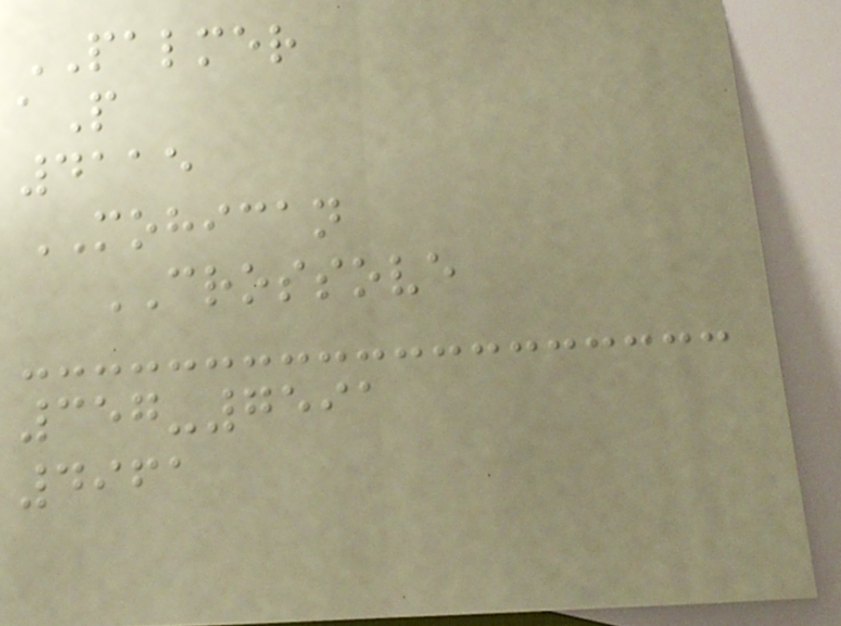PALMER
aP
4115
MOHICAN
CROSSOVE
357-7591
4961
